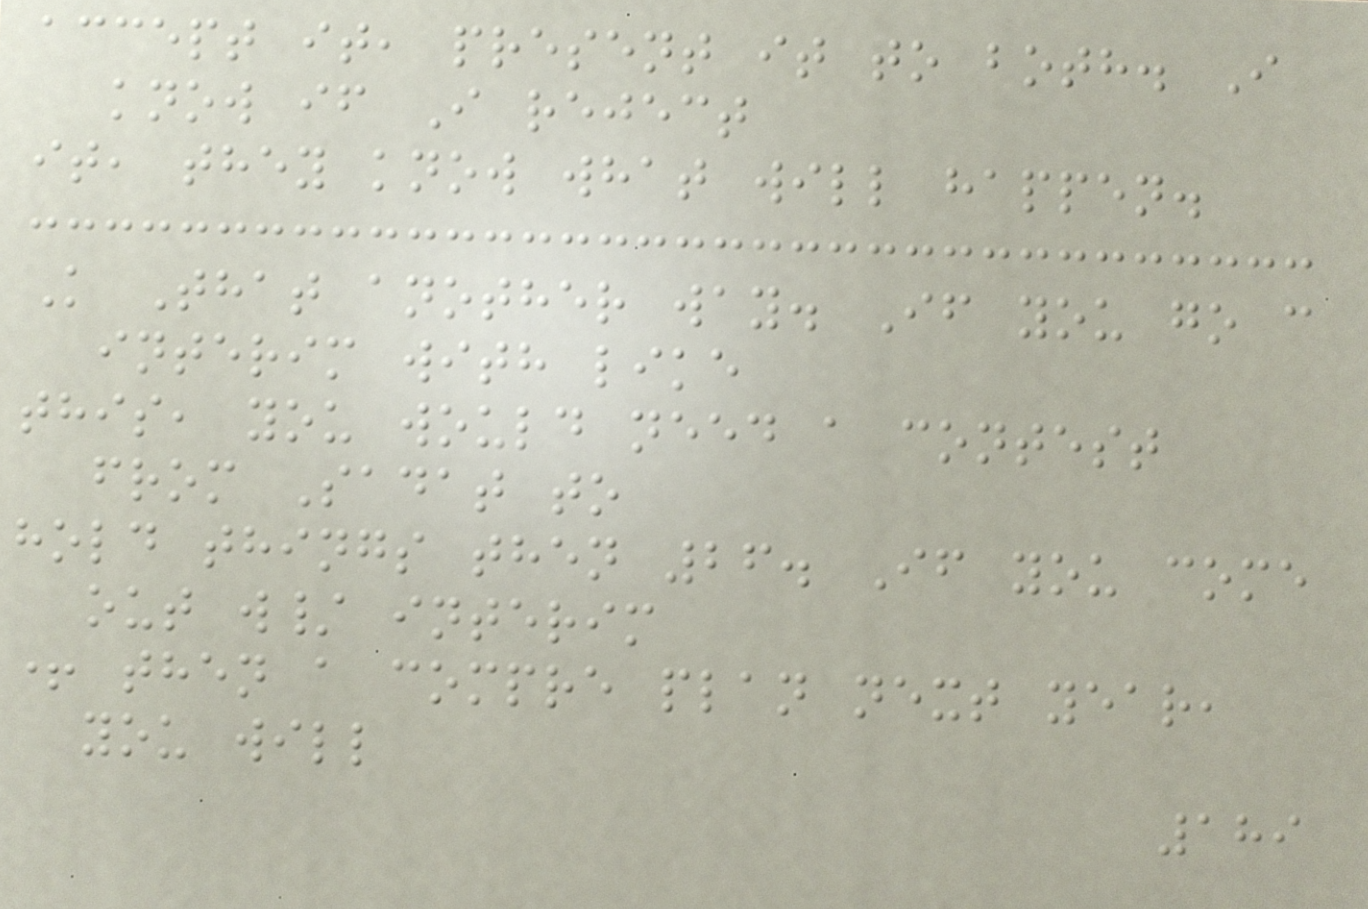accept it, present it to both. I
know if I reject
it, they know what will happen.
K That another way. If you go c
interim with like
this, you would need a contest
from Sadat to
hold things then 26. If you come
out w/ interim
+ then a compre plan next year,
you will
189
